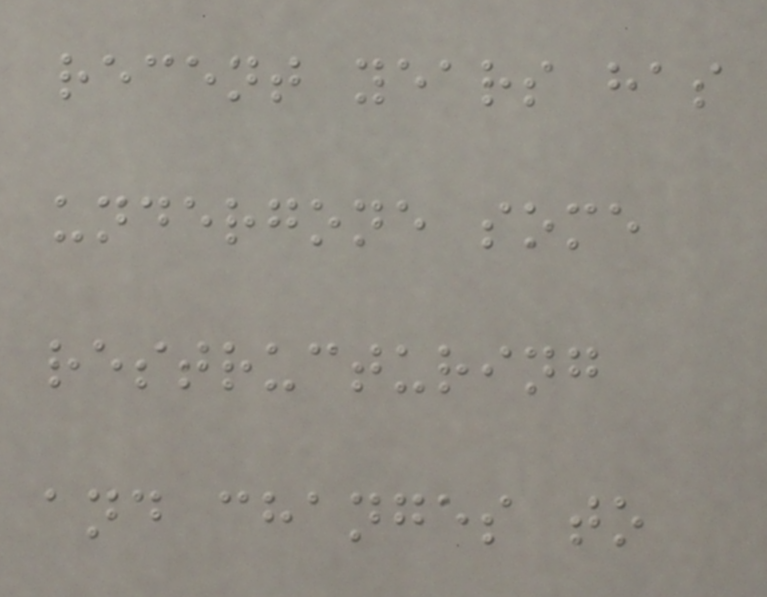recent years has
undergone some
restructuring
and changes to
